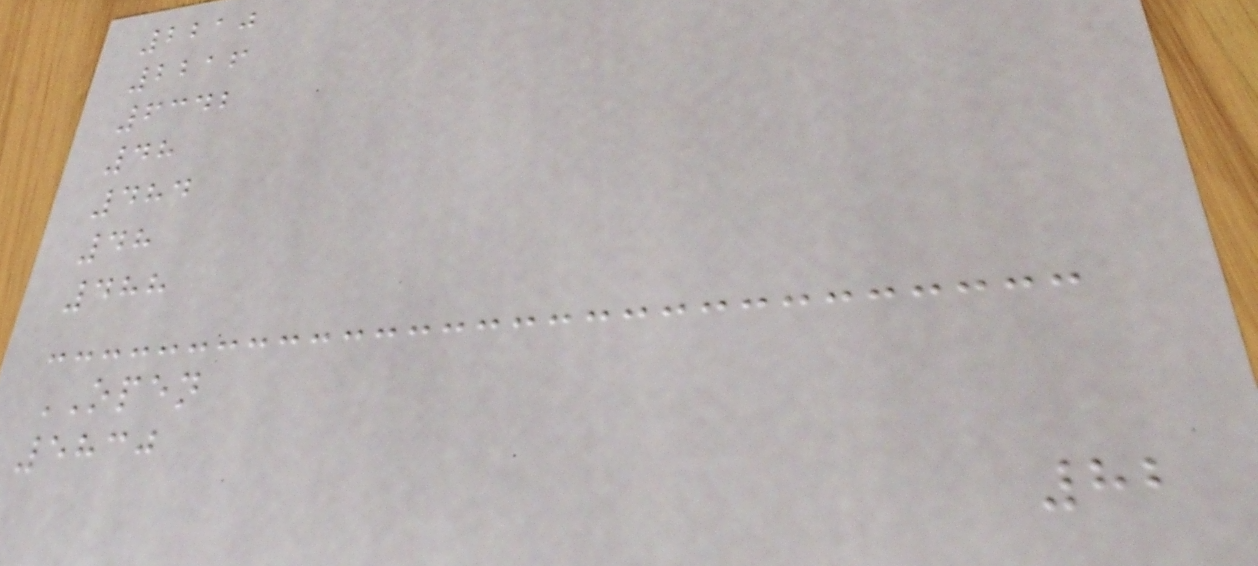2210
2216
6342
48
484
48
488
OPEN
5830
82
